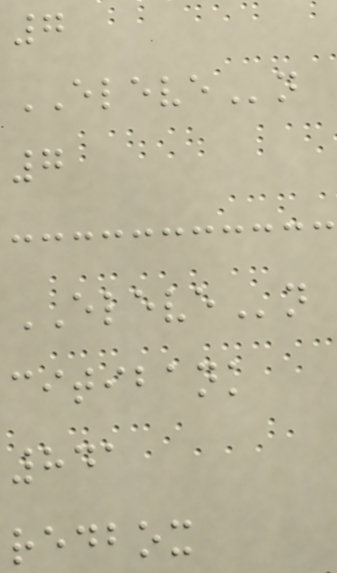7
ELEVEn
7
ELEVEn
citibank
841
redbox
